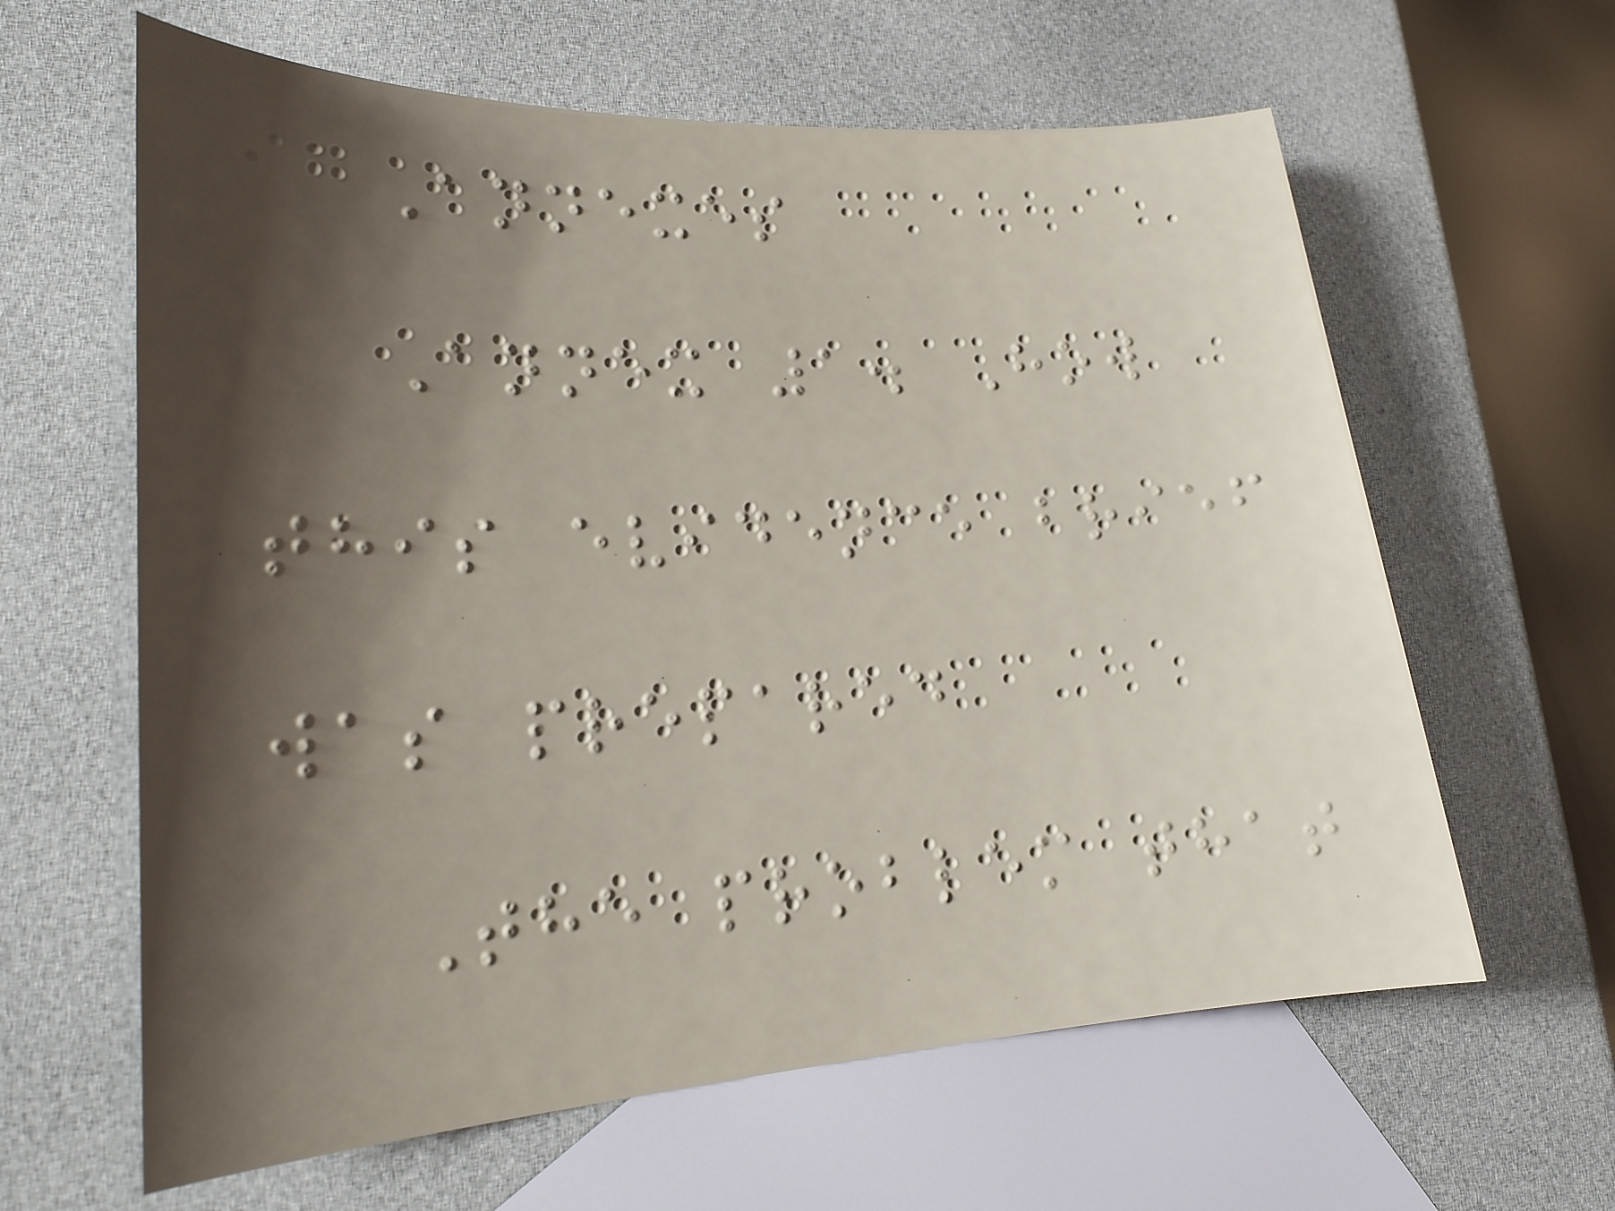Annexes
Annex 1. How
this evidence brief
was prepared
The problem that
